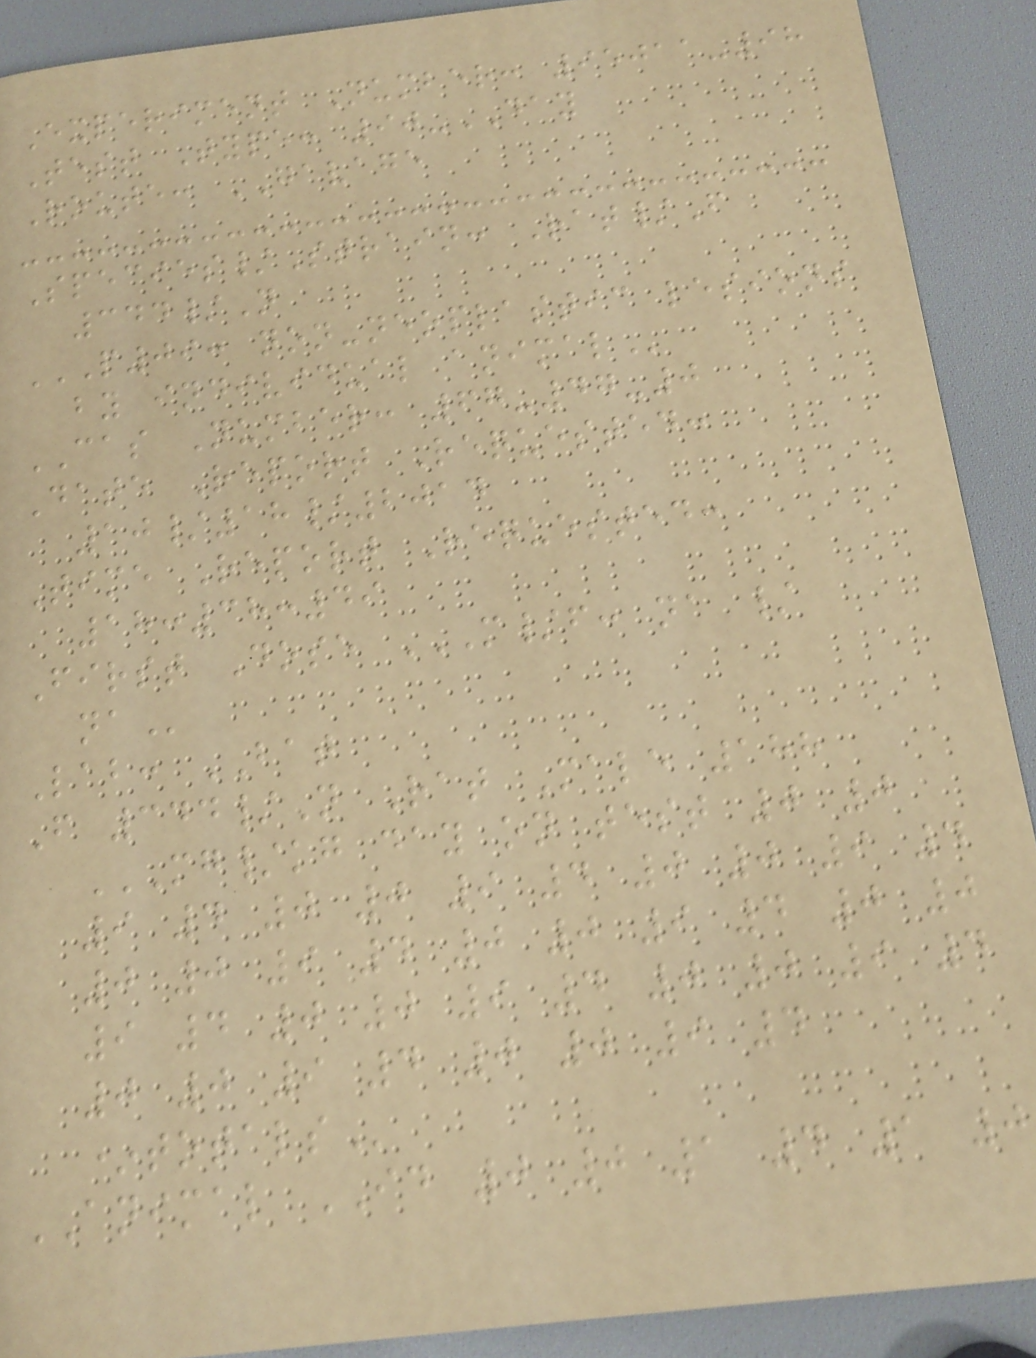Experiment Number: 95011-98
Test Type: 90-DAY
Route: GAVAGE
Species/Strain: Rat/F
344/N
P09: NON-NEOPLASTIC LESIONS
BY INDIVIDUAL ANIMAL
CAS Number: 67-47-0
Date Report Requested:
10/18/2014
Time Report Requested:
18:38:49
First Dose M/F: NA /
NA
Lab: BAT
F 344/N Rat Male 188
MG/KG DAY ON TEST 0 0
9 4 0 0 9 4 0 0 9 4
0 0 9 4 0 0 9 4 0 0
9 4 0 0 9 4 0 0 9 4
0 0 9 4 0 0 9 4
*TOTALS
ANIMAL ID 0 0 1 4 1 0
